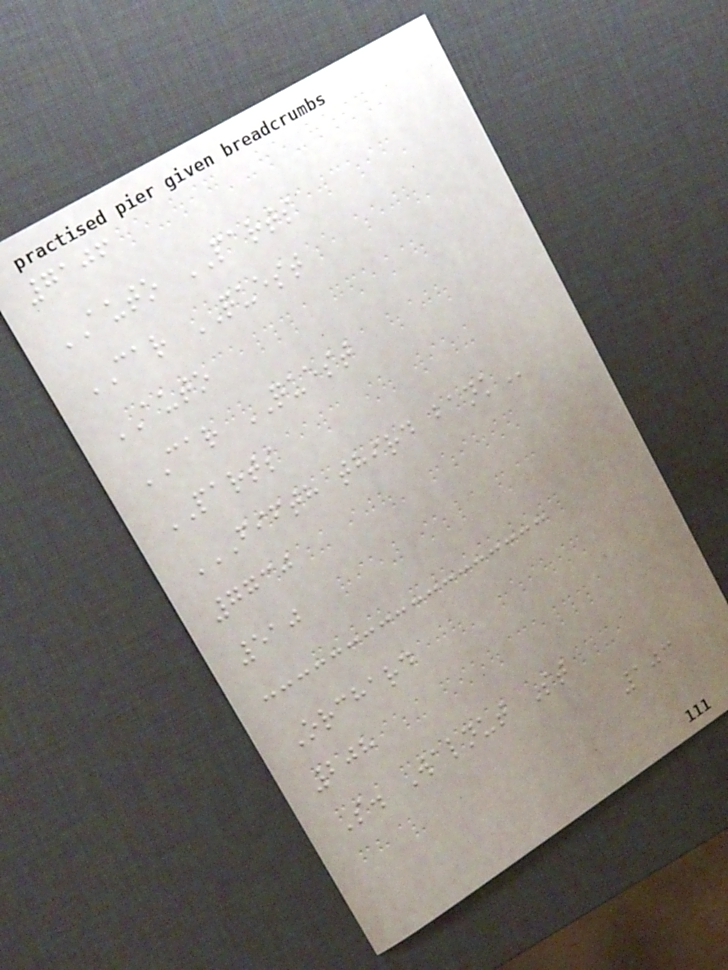7106
AUTO PARTS
CAR QUEST
AUTO
CAR QUEST
PARTS
FIFTH THIRD BANK
7730
510
Orchard
208
S. Walnut St
103
